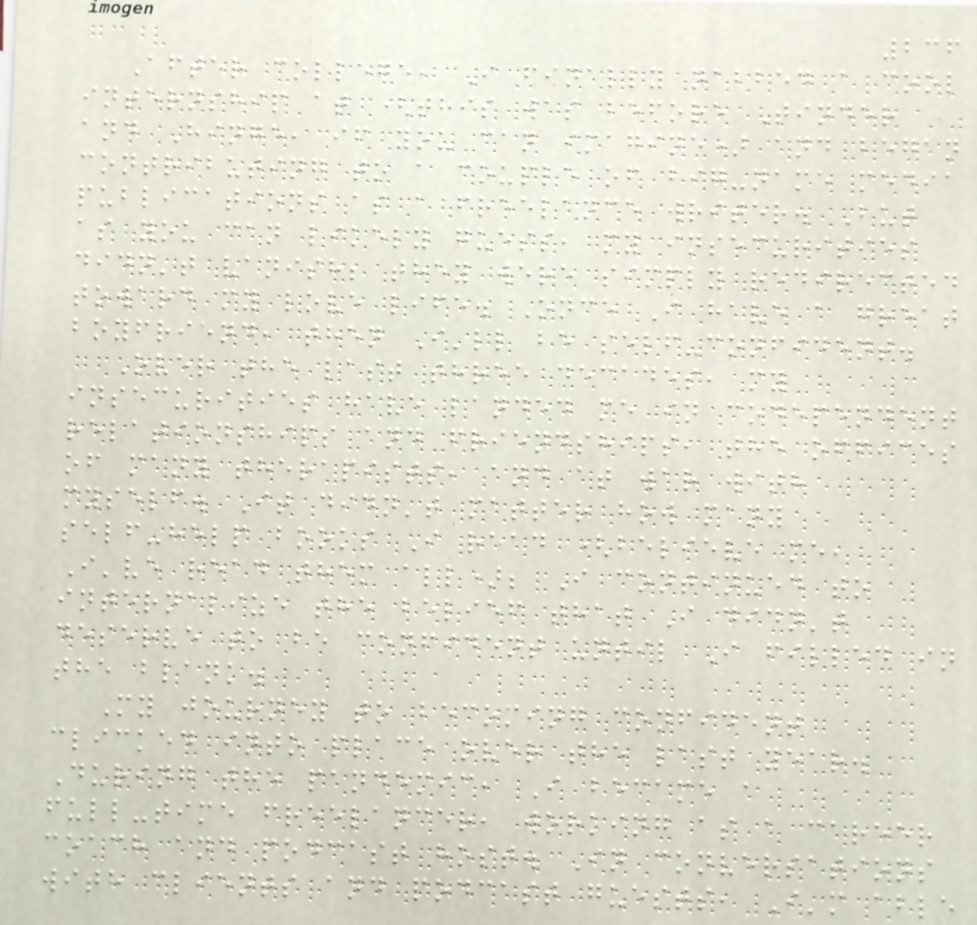236
After college, I finally nabbed a cool
internship at (this was before Tinder
and Hinge, if you can imagine) and began
contributing to a couple of big-name media
publications as a freelance writer. But
as you can likely guess, my insecurities
didn't vanish; they were simply redirected
toward my love life. Once I have a great
boyfriend, then I'll be self-confident.
Over the last three decades, my
insecurities have landed me in codependent
relationships and friendships, the offices
of many therapists, and at war with
myself. It didn't matter how many
self-help books I read (believe me,
I've read them all); I continued to
internalize the belief that I didn't
deserve to be confident until I filled in
the blank.
My journey to becoming confident
clicked into place over the last year.
During the pandemic, I became a
full-time freelancer, working as a career
coach and podcast host. In conversations
with clients and podcast guests, I'm able
